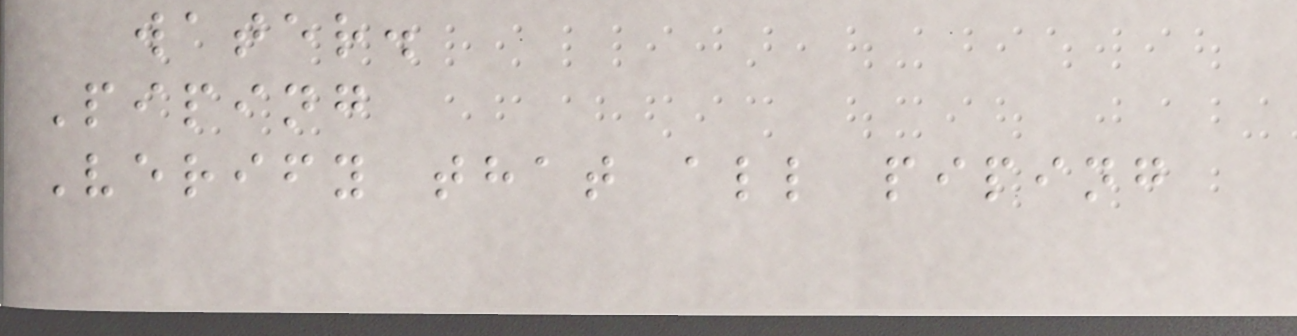water.
Piping
Verify that all piping
